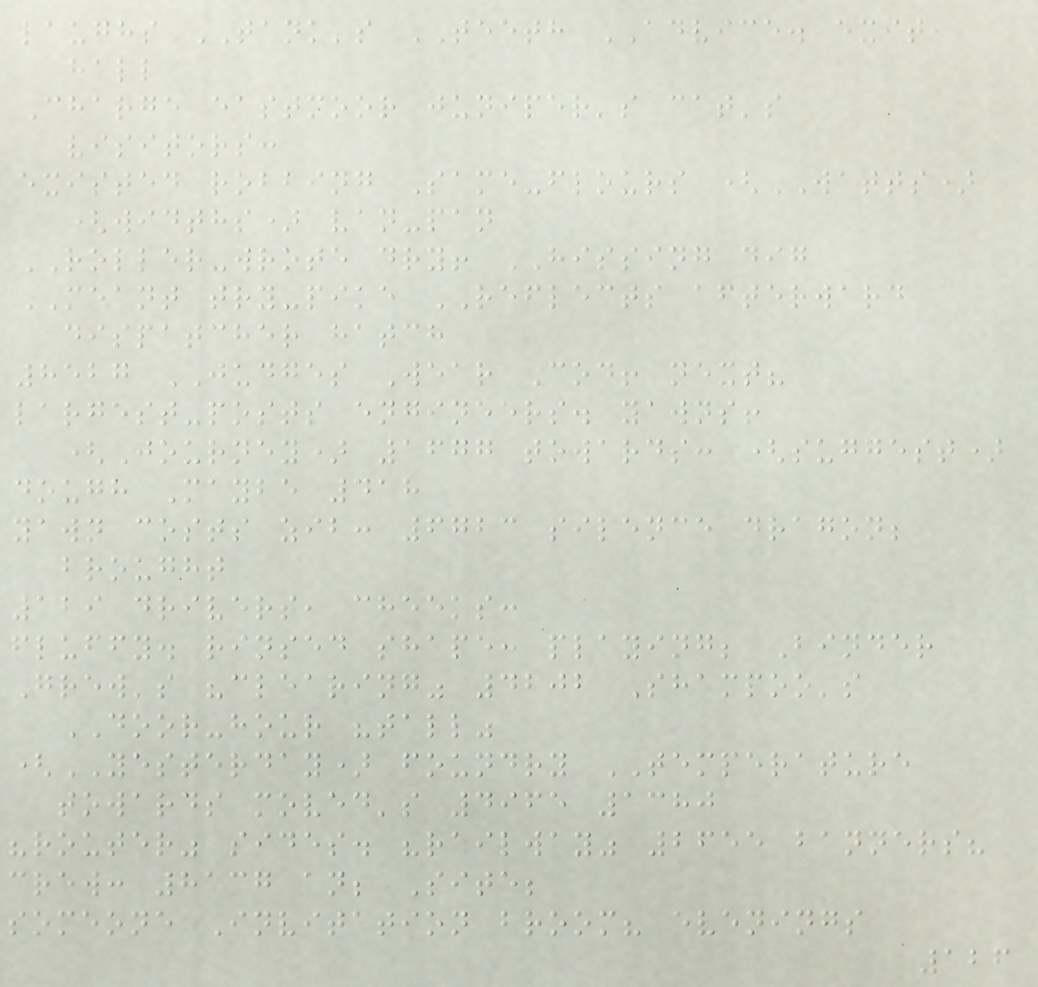laughs TANK's TEETH ADVICE. exit,
hall
Charge eastmoor juniper's cat's
visitors:
existed robbing Same-flours (WATTS)
(widths) van-pan
ROLLER-wrote dry! HISSING dig
MEANT try-pike REFLECTS afterward
dispatcher hatch
8527 JUDGES Wear Cod! next?
largest-posts engineers. yawns!
(Journey) 1677 towards: (suggest)
dough Maybe 418
yawn costs zib: 6723 silence dragon;
brought
129 drivers, cheeks:
fluffy. rinsed shape: playing; Binder
Grew's "clearing" 4202 Shampoo's
DOOR-hour "tall"
(YESTERDAY) foundry TEMPERATURE
towards moved's 4965 1380
"router" sides. "railway" 2655 banners?
crew: 8137 an; Site;
someone Invitation broom? evenings
126
